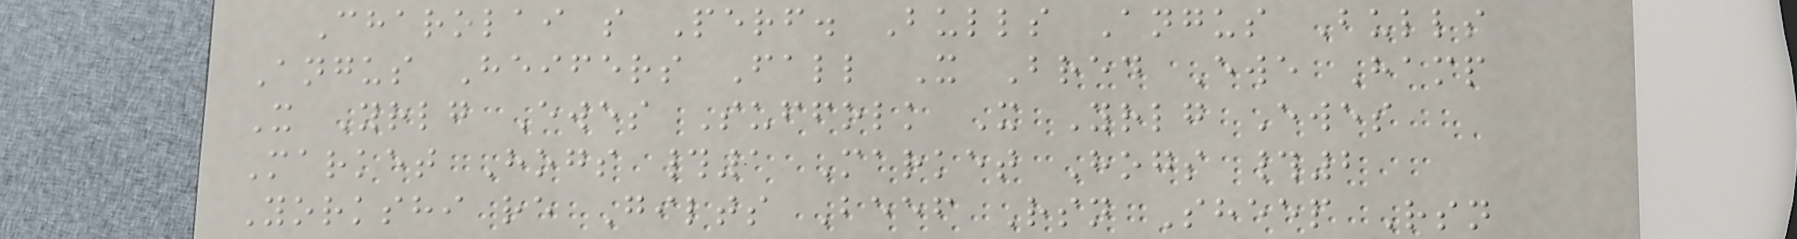Charolai s Perf. Bulls Angus Bulls
Angus Heifers Fall X Bred Ewe Hamp
X Yrlg Ewes Suffolk X Yrlg Ewes
Market Hogs #1 Market Hogs #2
Yorkshi re Gilts Beef Rsn Sheep Rsn
